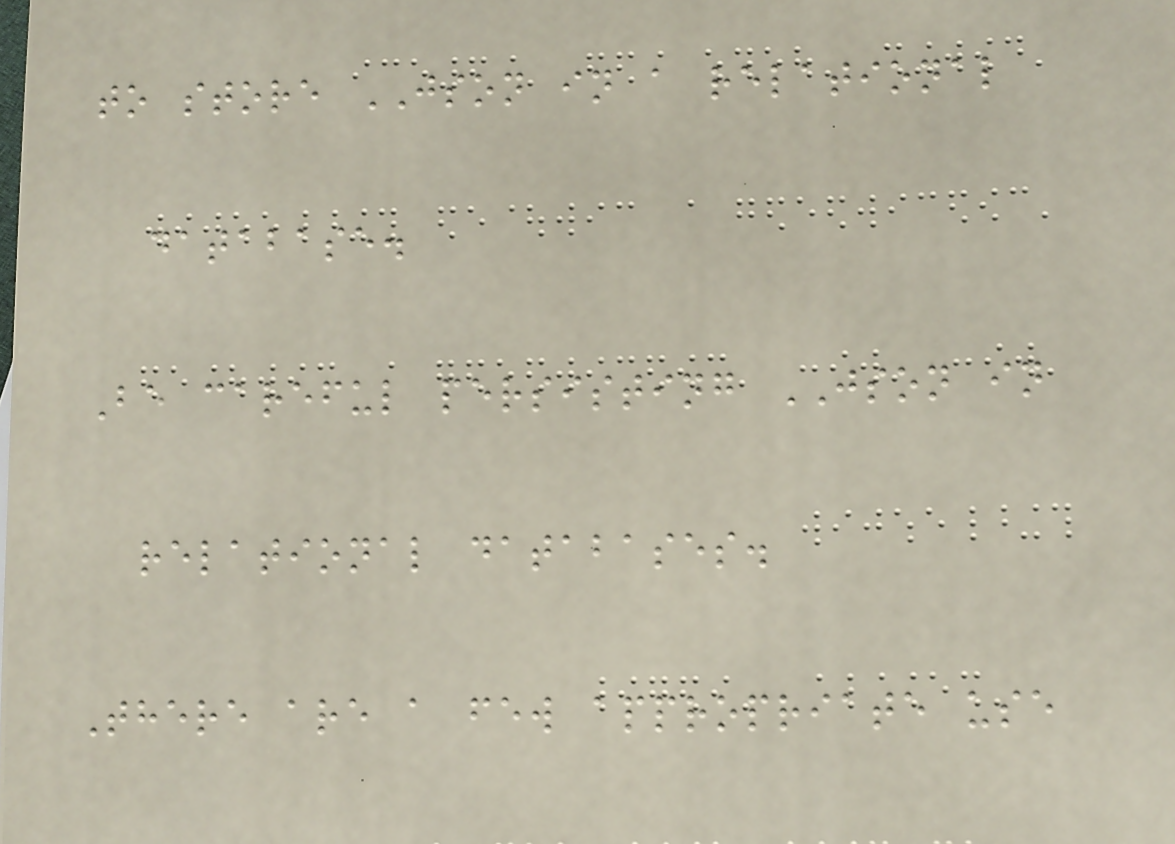to store JSON in a relational
database.
Be careful persisting JSON in
relational databases.
There are a few appropriate use
